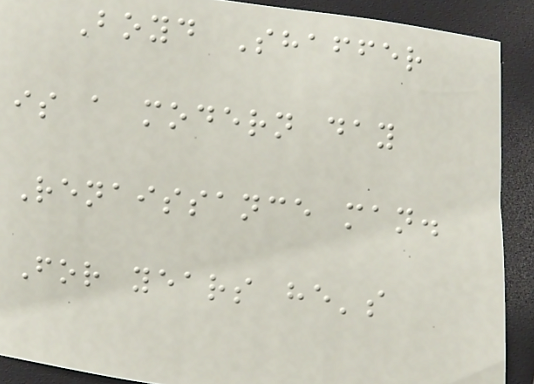Boyd Shaffer
is a modern day
Renaissance man.
For years he's
